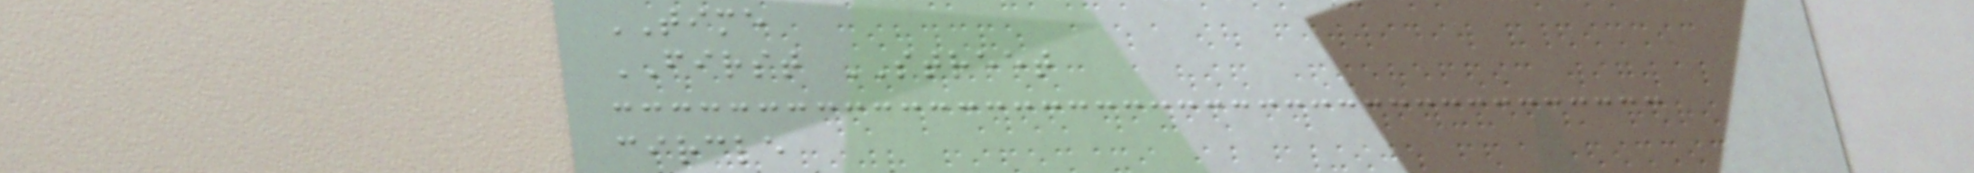TIME
FIRST STREET
circle
